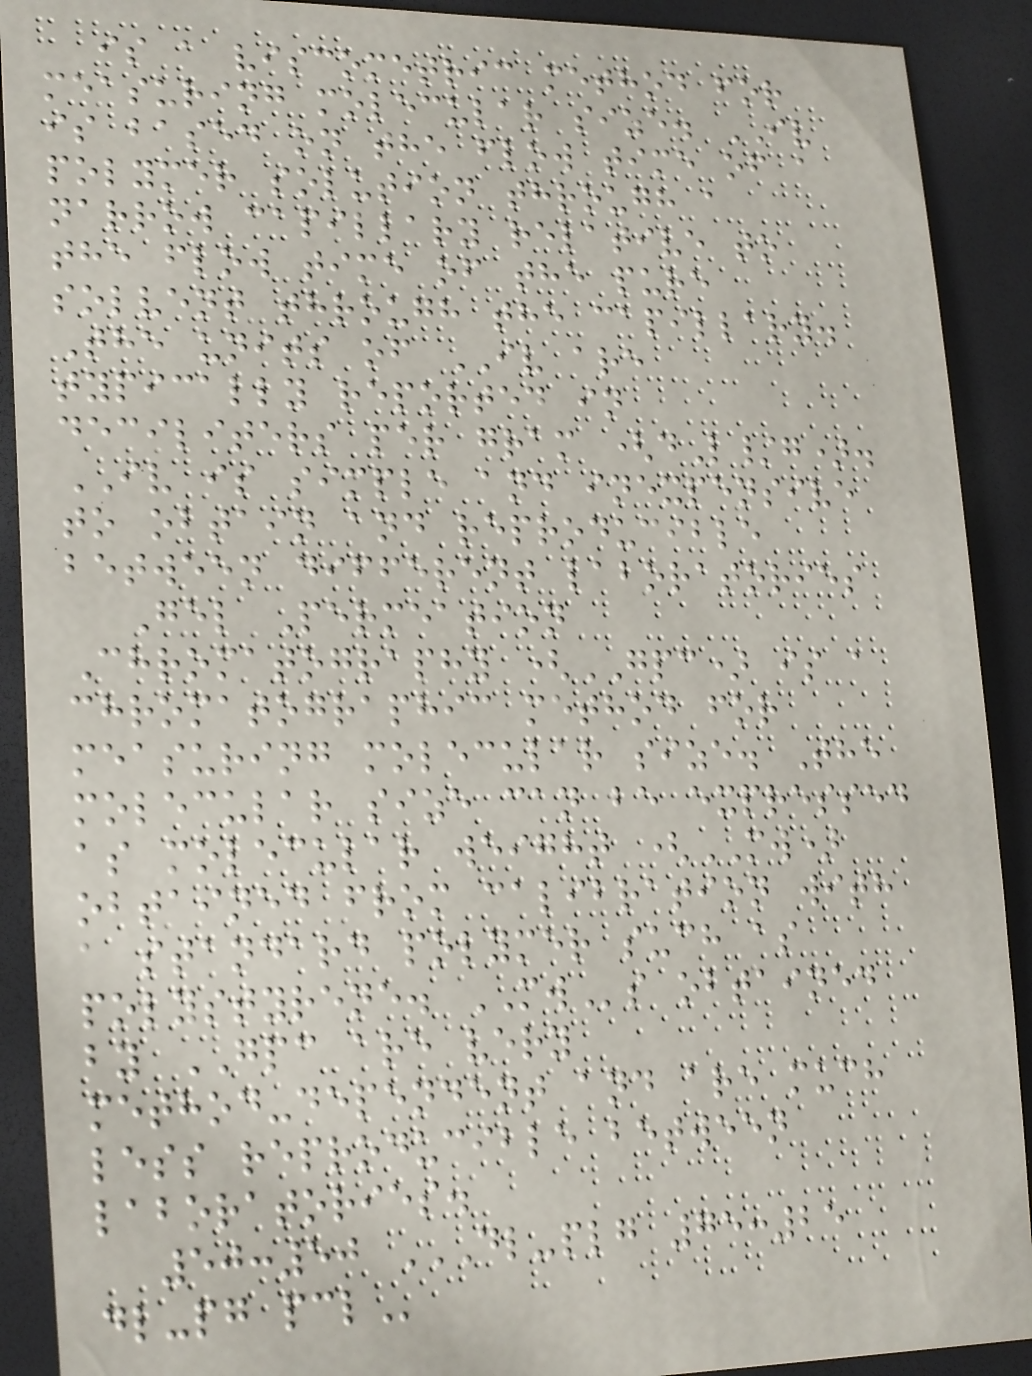is a viscometric method for
measuring molecular size. IV
is based on the flow time of a
polymer solution through a
narrow capillary relative to
the flow time of the pure
solvent through the capillary.
The units of IV are
typically reported in
deciliters per gram (dL/g).
IV is simple and inexpensive
to obtain and reproducible
between different laboratories
Gel Permeation
Chromatography (GPC) is a
chromatographic method for
measuring molecular size. The
molecular size can be expressed
as molecular weight (MW)
obtained from calibration with
a standard polymer such as
polystyrene. MWs obtained
by GPC are very
method-dependent and are much
less reproducible between
laboratories.
50:50 DL-PLG 75:25
DL-PG PCL
